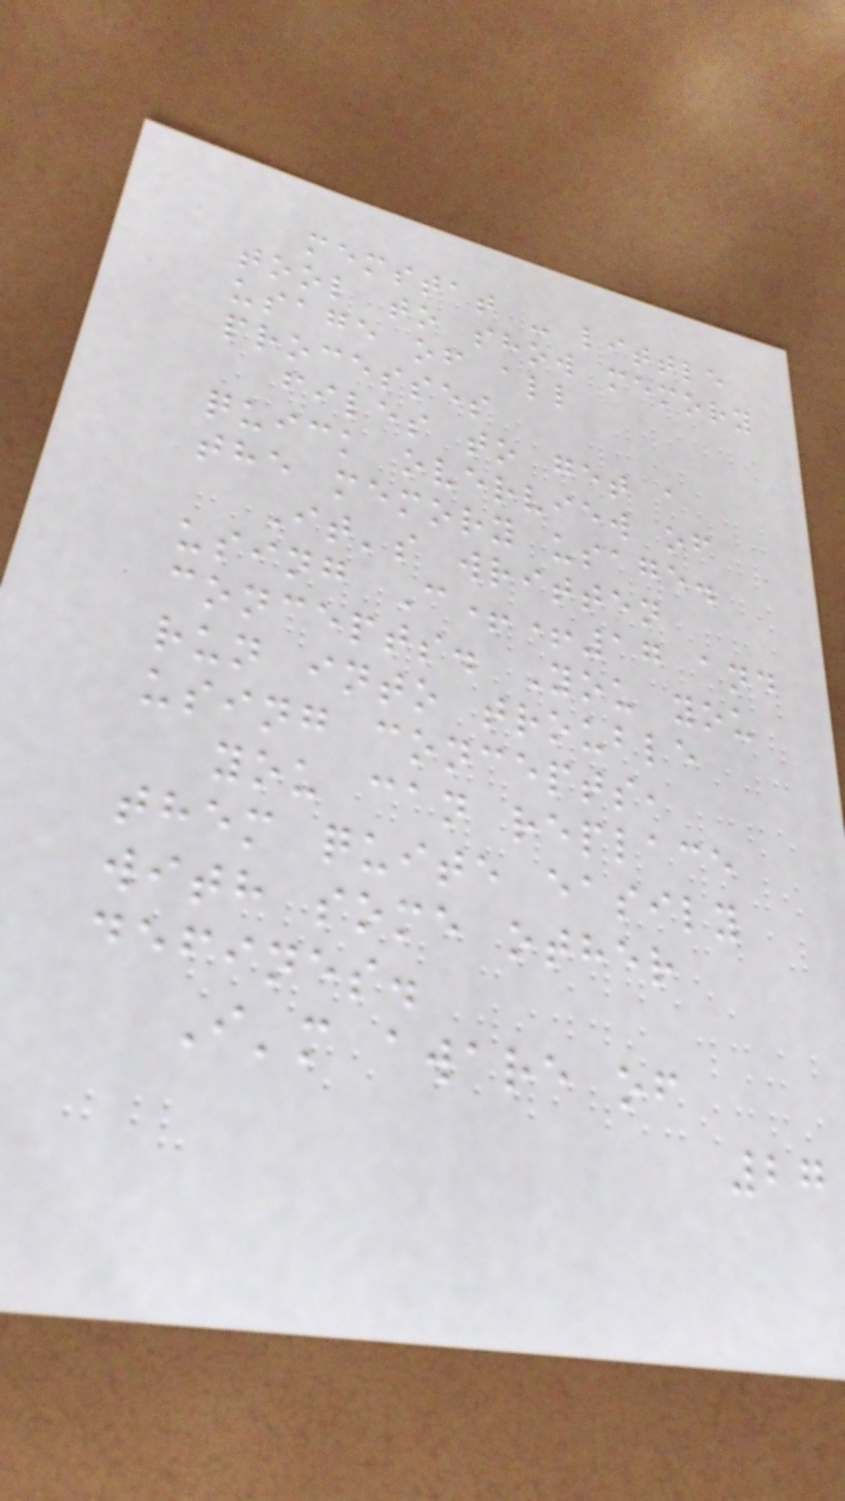memstat - little
tool to show memory
usage of all
processes
files to get a
quick overview of
the memory usage.
It's written
using C++17 and
concepts. You you
run into trouble
using concepts,
you can replace
them quite easily
with some other
defines.
I'm aware of
27
